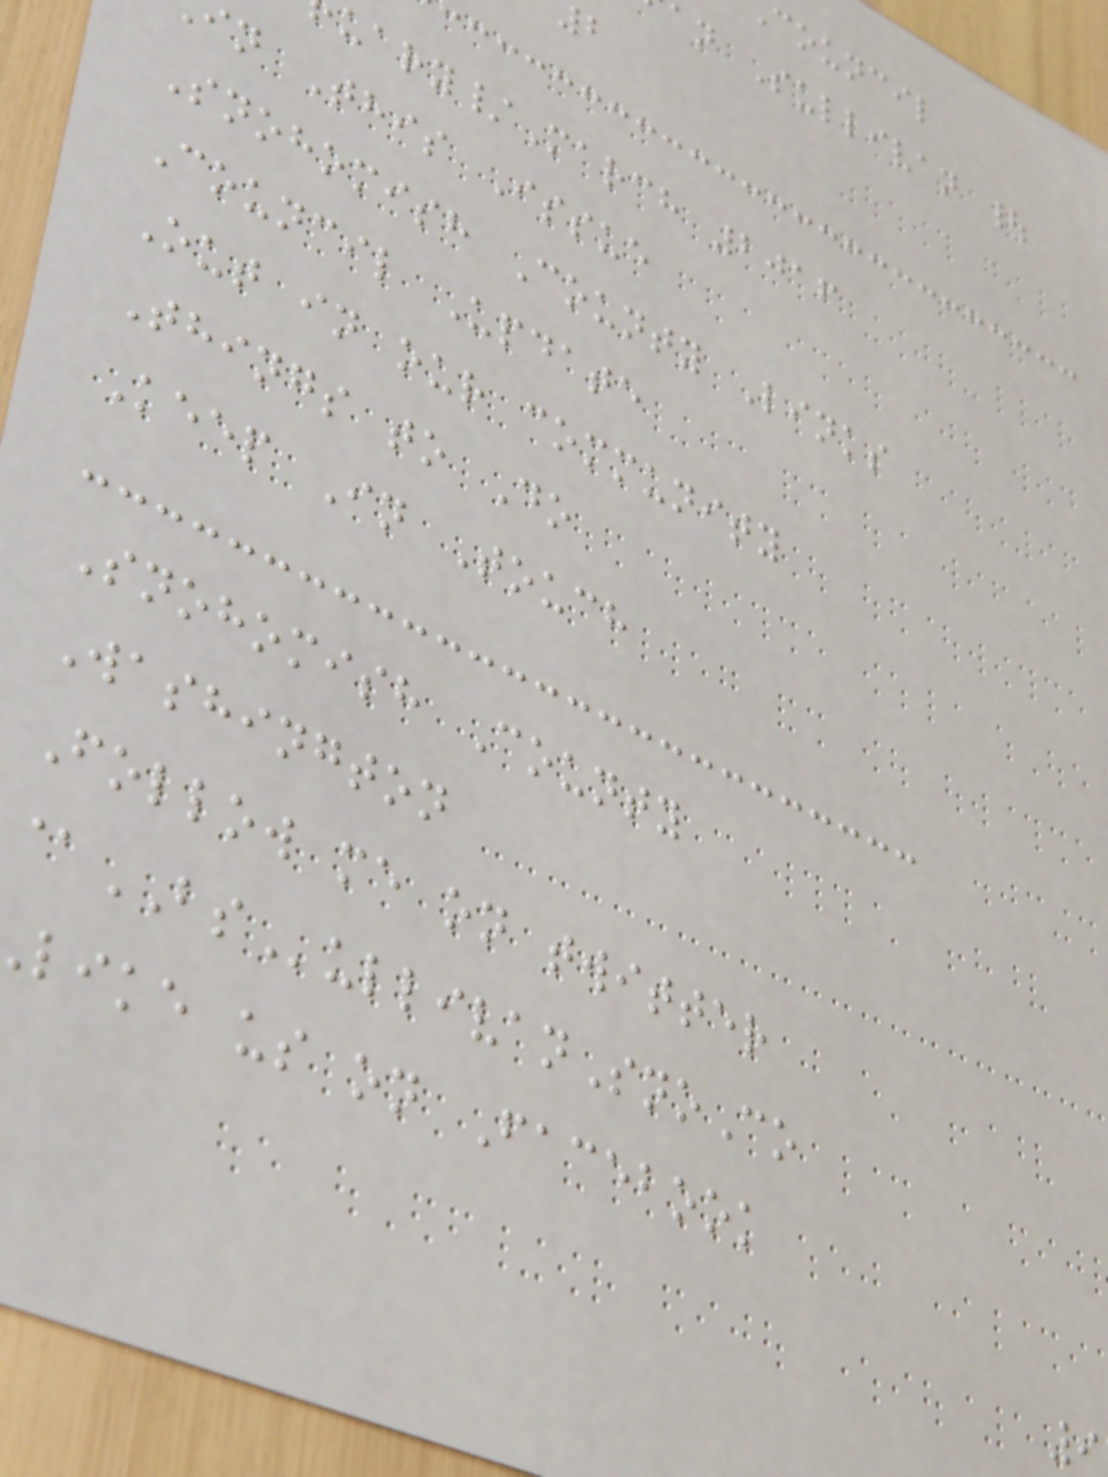council
an Sullivan |
uary/March 2016
in This Issue
Snohomish County Links
Council Update
Out in our community
Things to Do
Keep In Touch
Snohomish County
Washington
Follow me on twitter
@BSullivanSnoCo
like us on Facebook
